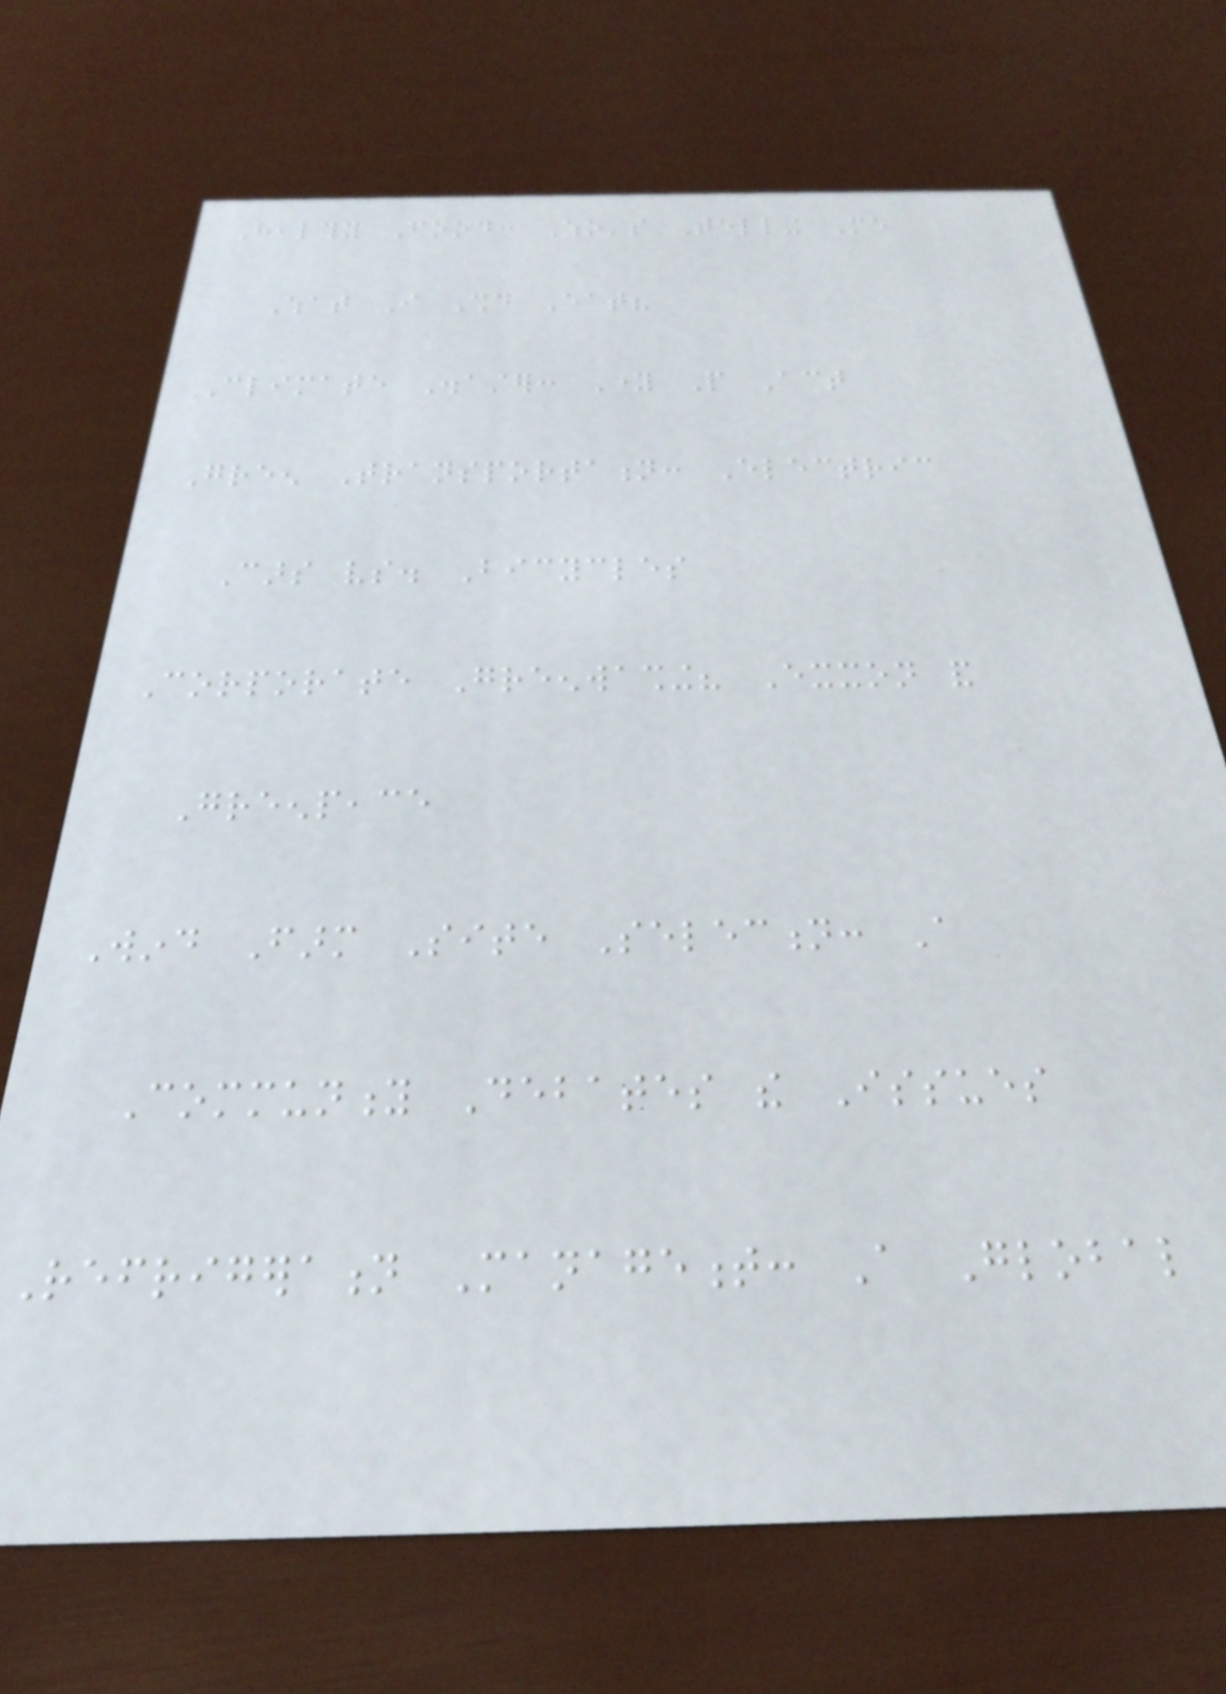Healthy Food: Who's Telling Me
What I Should Eat?
Climate Disaster: Young People Act
Green Transportation: Electric
Cars vs. Bicycles
Corporate Greenwashing? Exxon and
Greenpeace
Wind Farm Site Selection: A
Community Debates the Issues
Refrigeration Management: A Global
